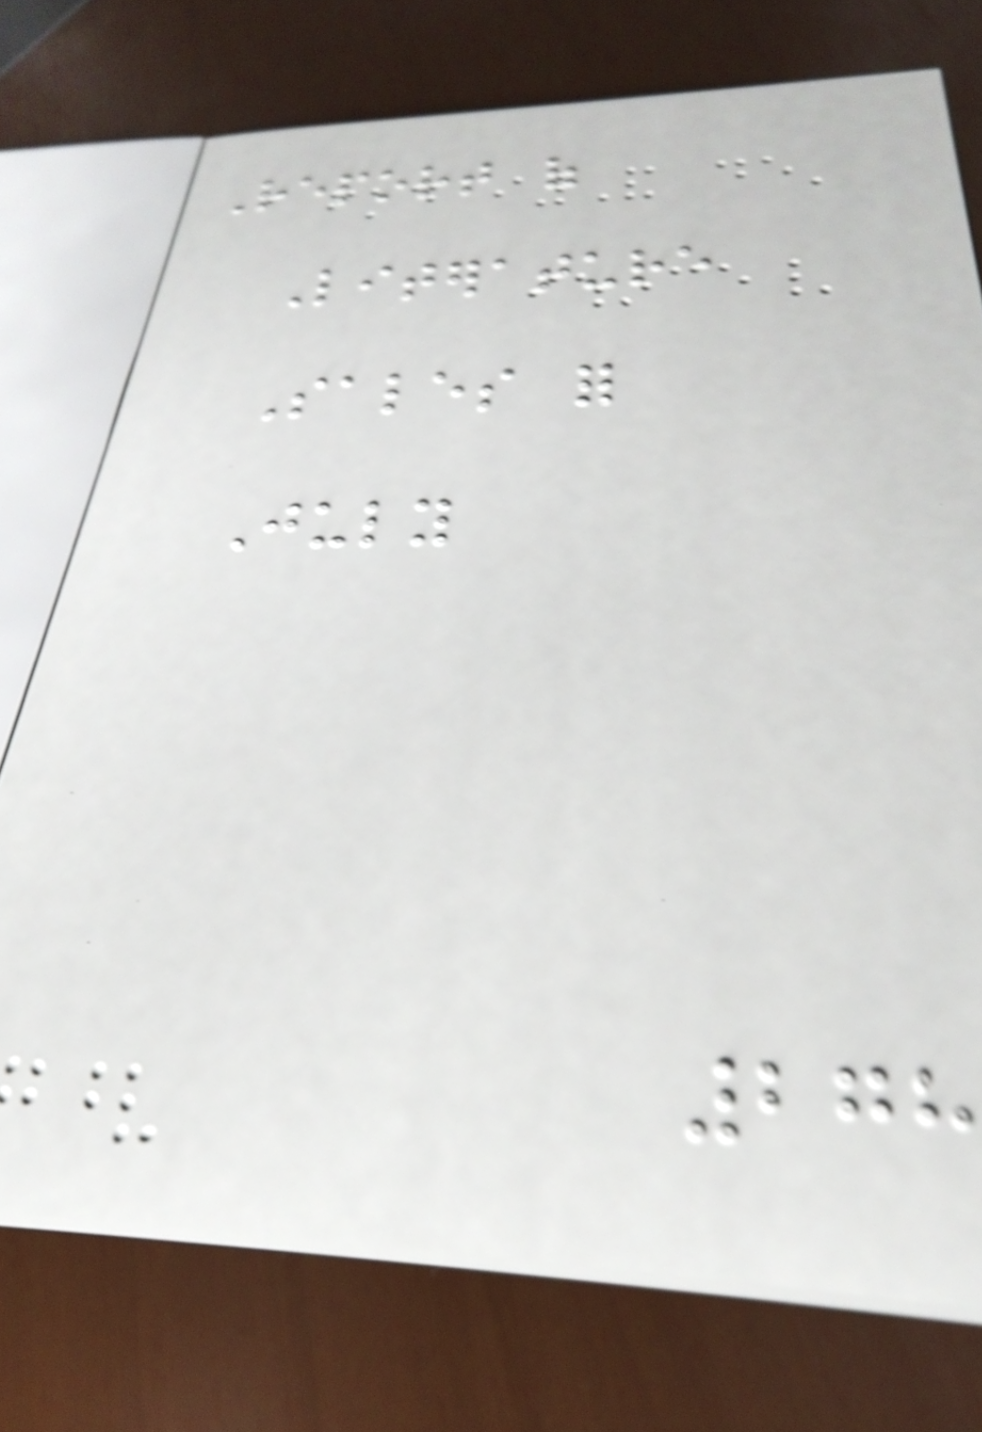Report of
Literature
Sales for
July
278
